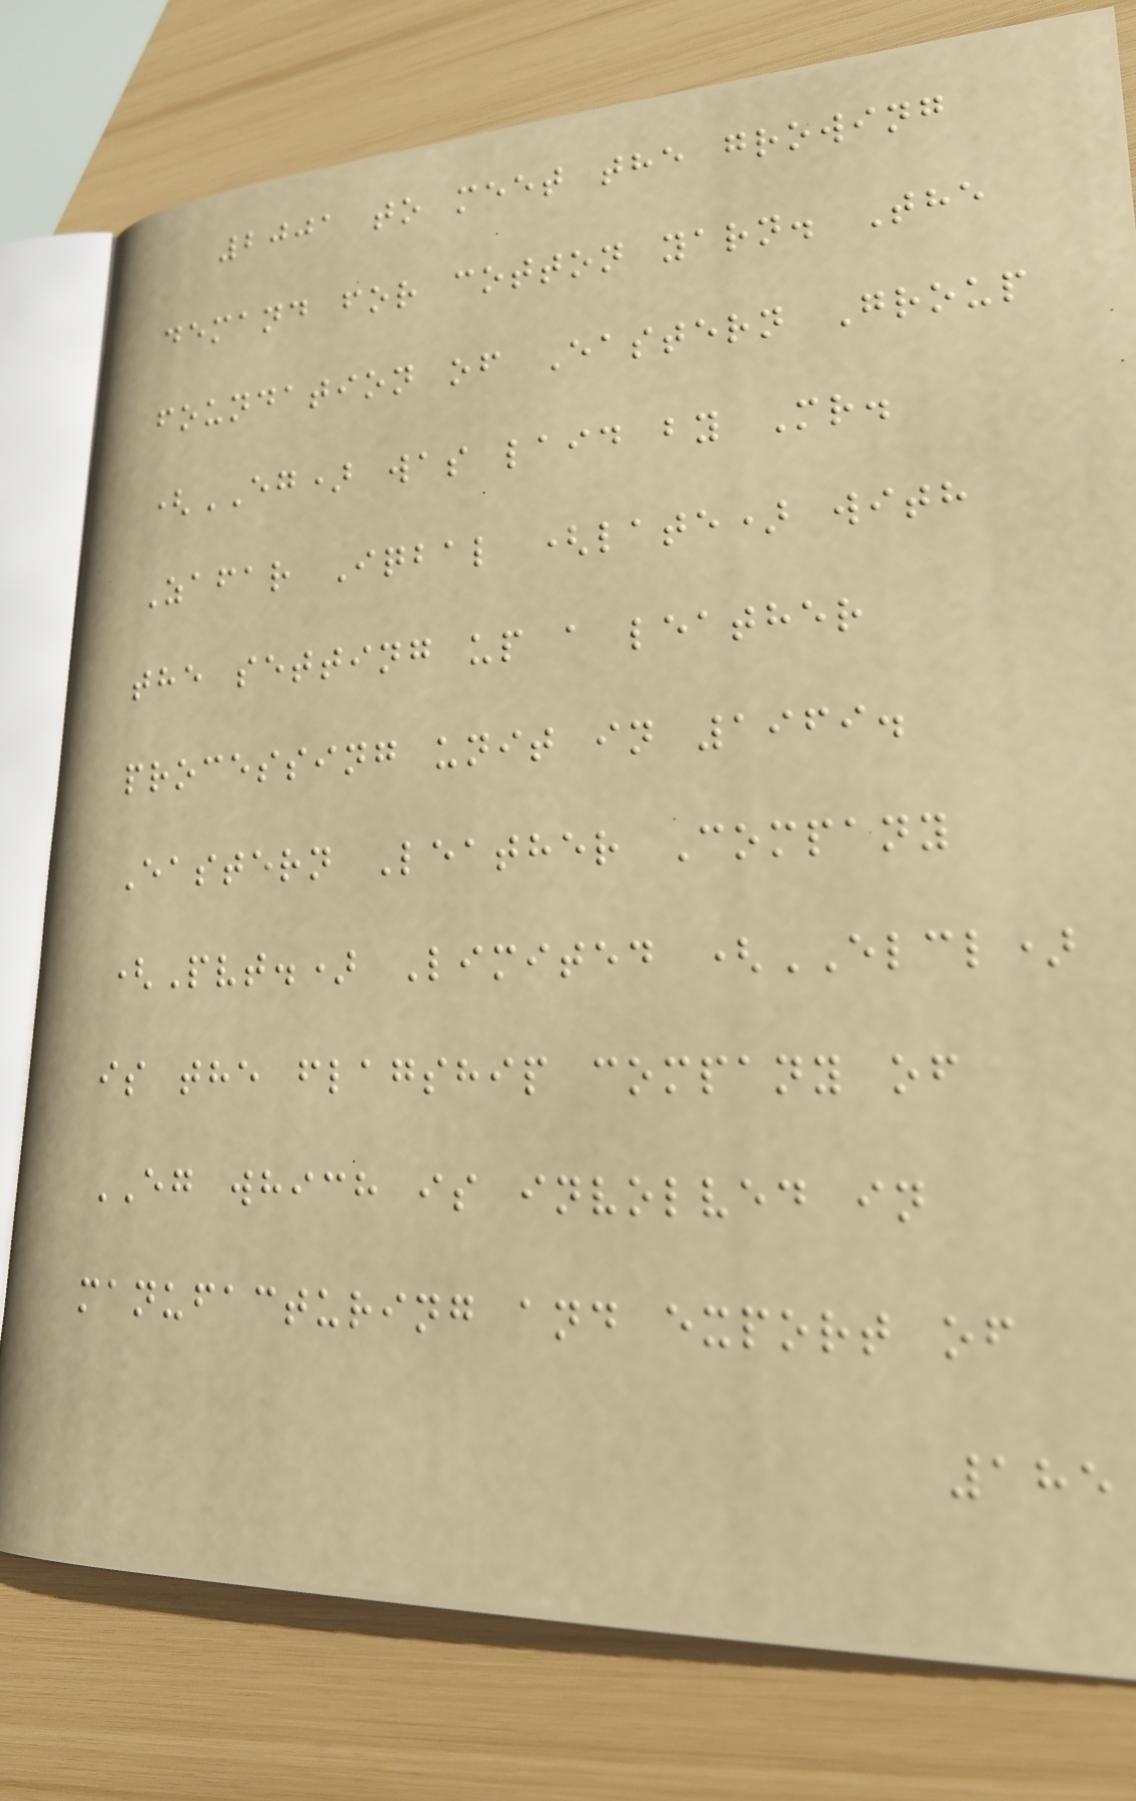2001 to meet the growing
demand for cotton yarn. The
foundation of Eastern Group
(EG) was laid by Mr.
Zafar Iqbal (late) with
the setting up a leather
processing unit in 1969.
Eastern Leather Company
(Pvt.) Limited (ELCL)
is the flagship company of
EG which is involved in
manufacturing and export of
185
